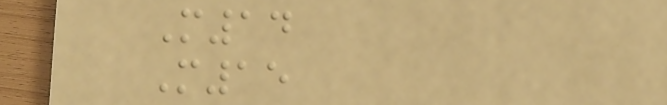M14
M15
